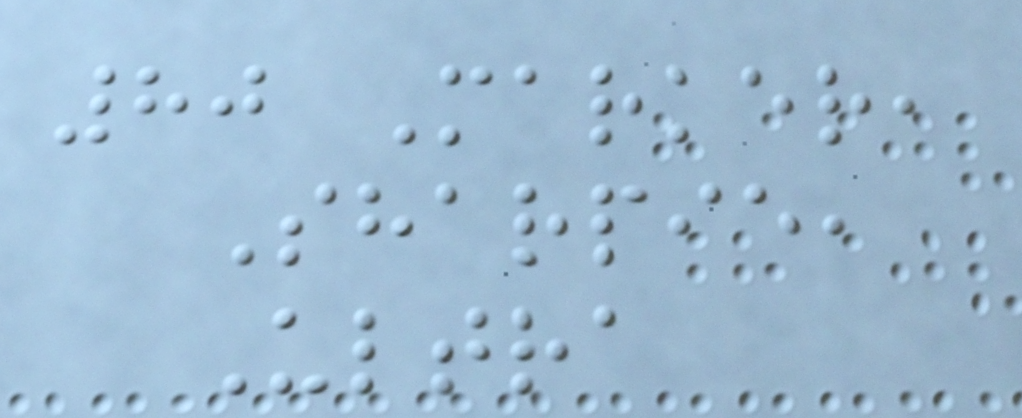80 Marker,
Sharpie,
Ultra
